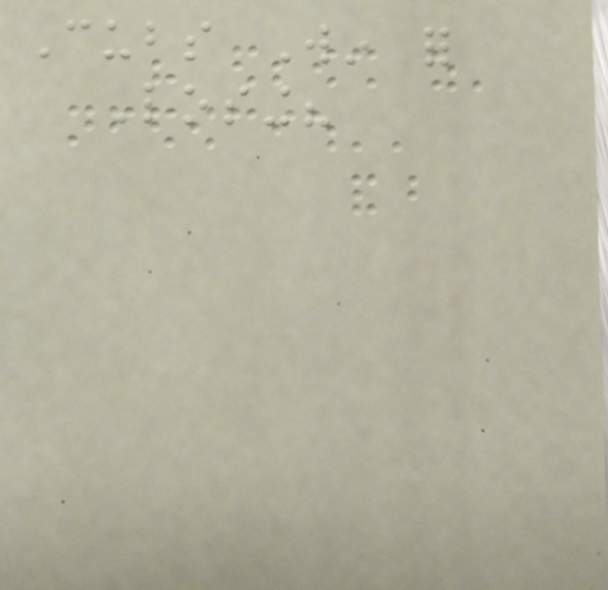Cubs Win for
Losing?
